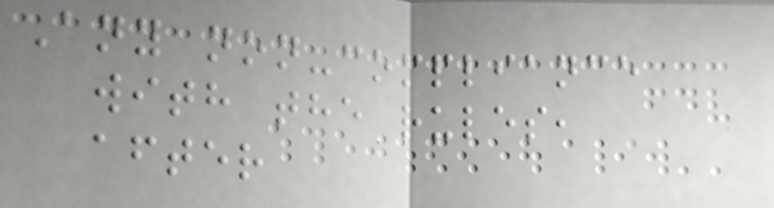Any non-compliance
with the rules,
after
